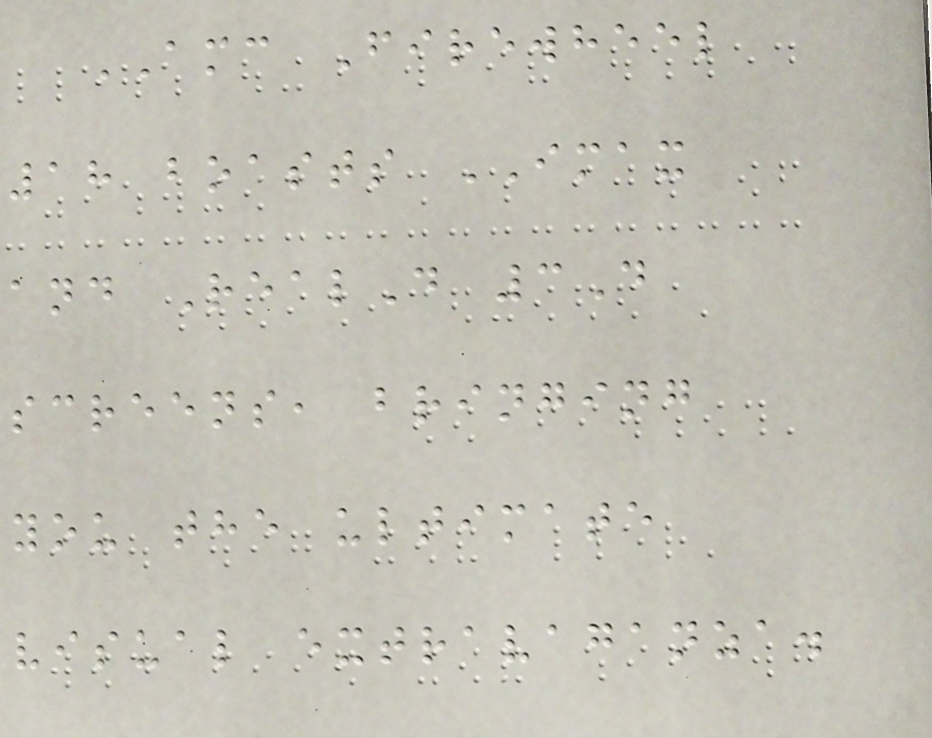AMC Firewheel
18 boasts IMAX
and RealD 3D
screens, bringing
you the ultimate
visual extravaganza.
